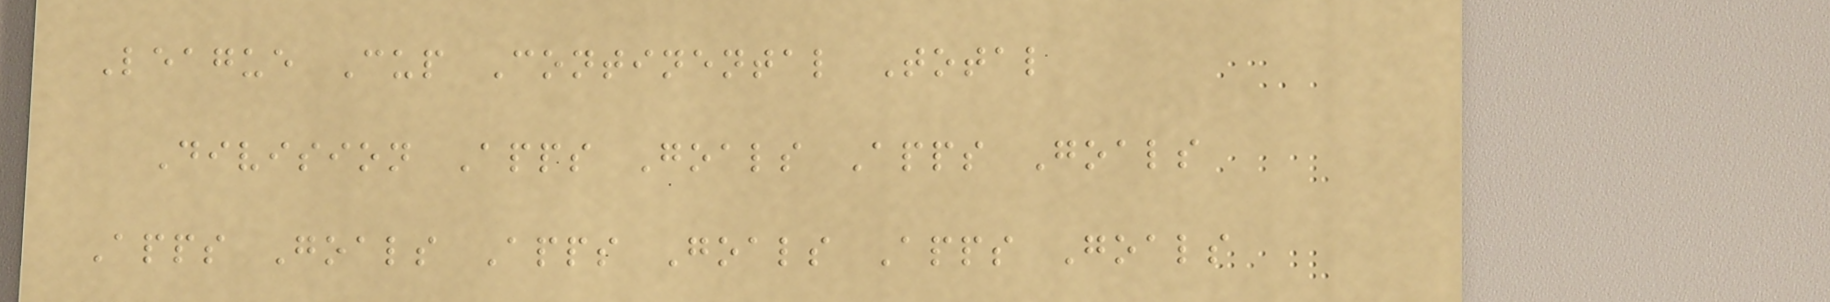League Cup Continental Total
Division Apps Goals Apps Goals
Apps Goals Apps Goals Apps Goals
